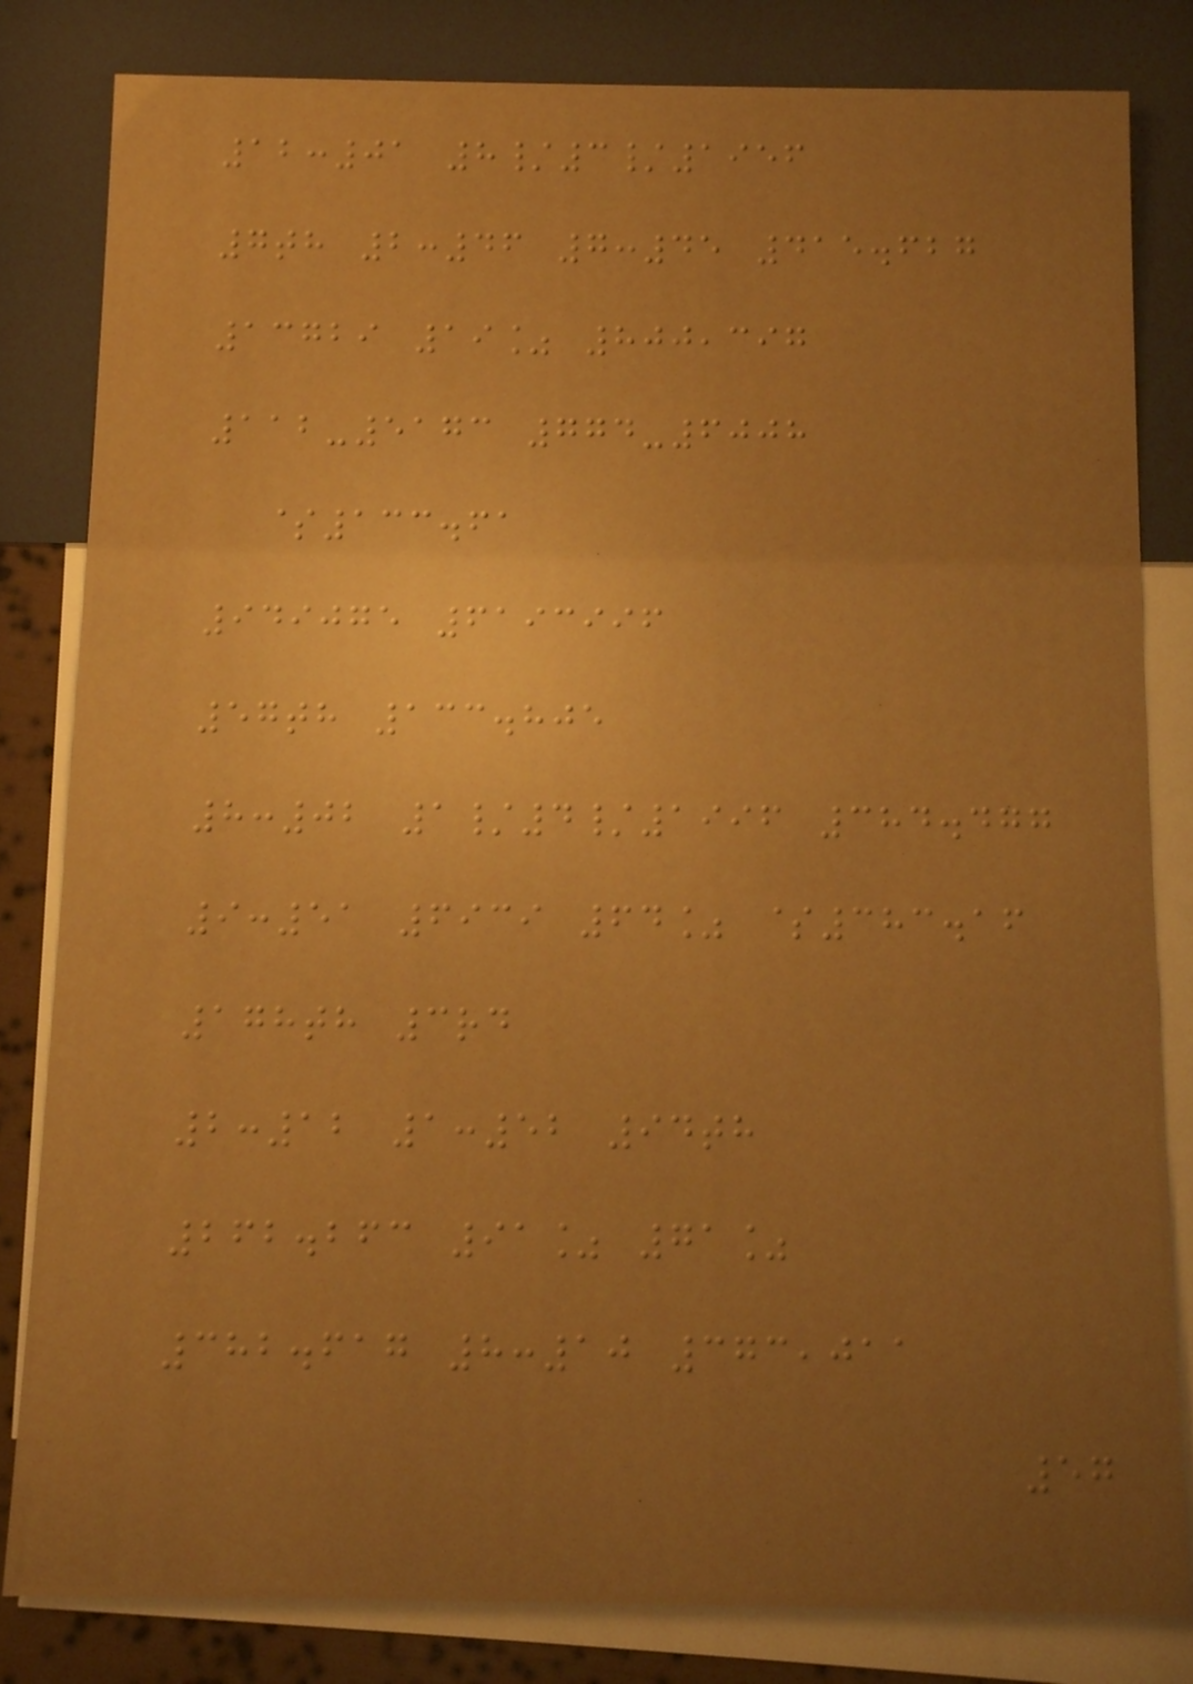12:01 8/3/1956
7th 2:46 7:45 415.627
13729 19% 800,397
112-5173 774-6008
$133.61
949075 6193996
57th 133.805
8:02 1/4/1996 384.477
9:51 6939 64% $383.16
178th 3rd
2:12 1:52 94th
262.263 91% 71%
382.617 8:10 373,011
57
